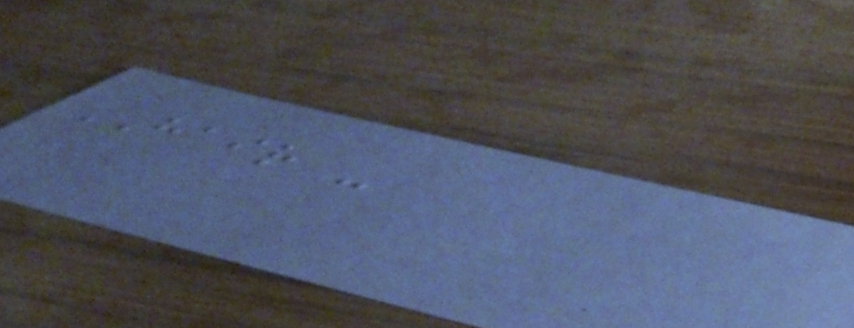HAIR -
